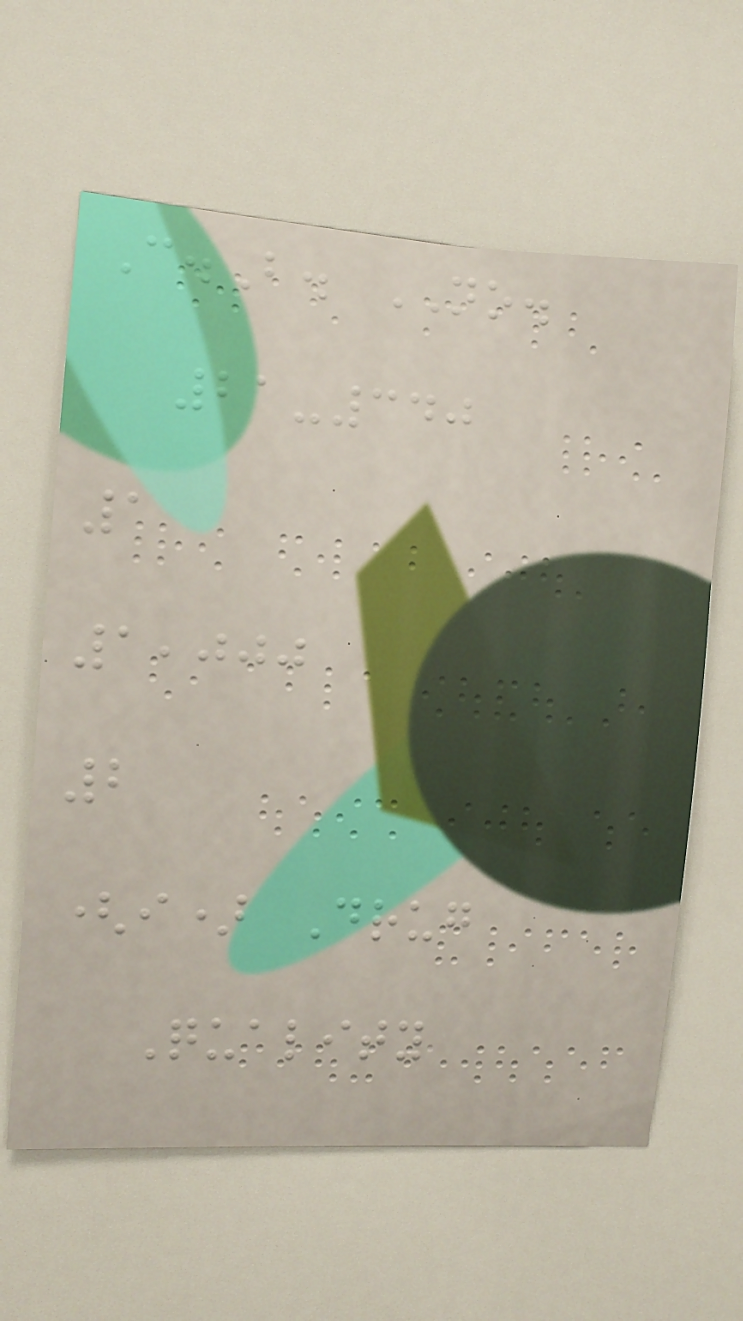C.B. NO.
21-340
1
1,000
2
(i) Drug
Quality
